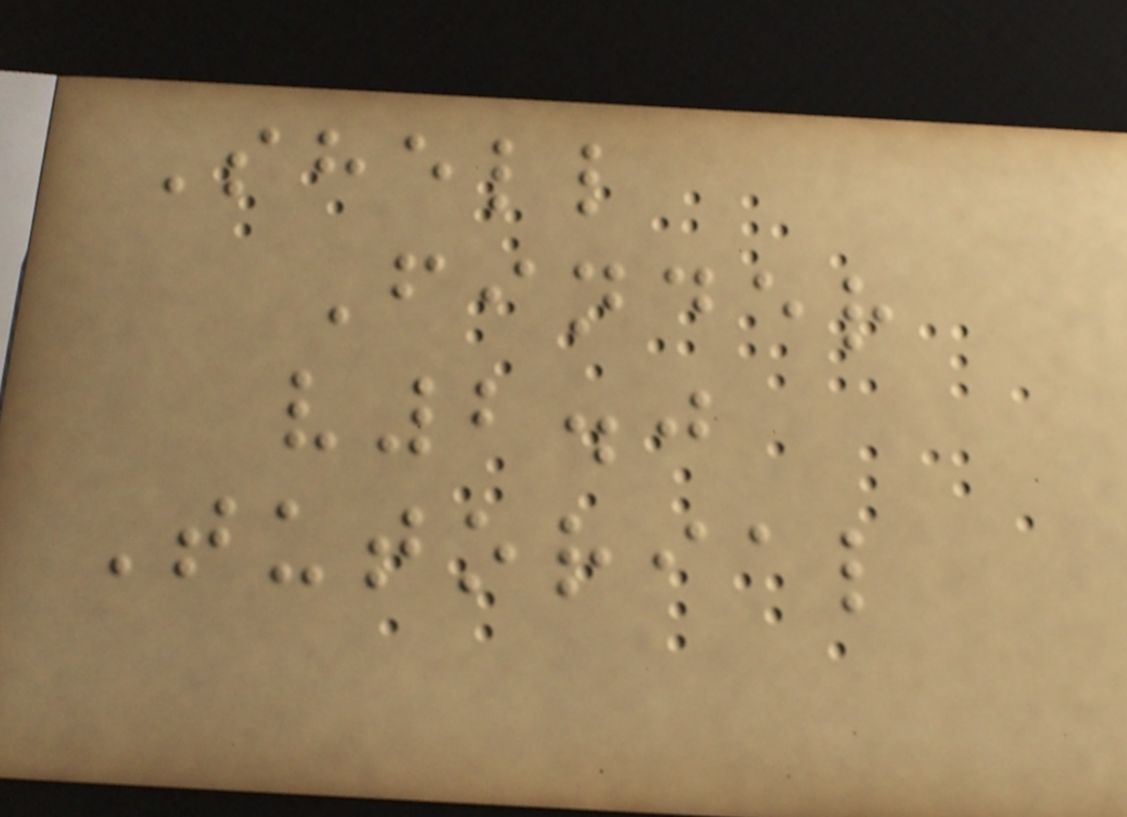Shell
Finder
v2.0
Tutorial
